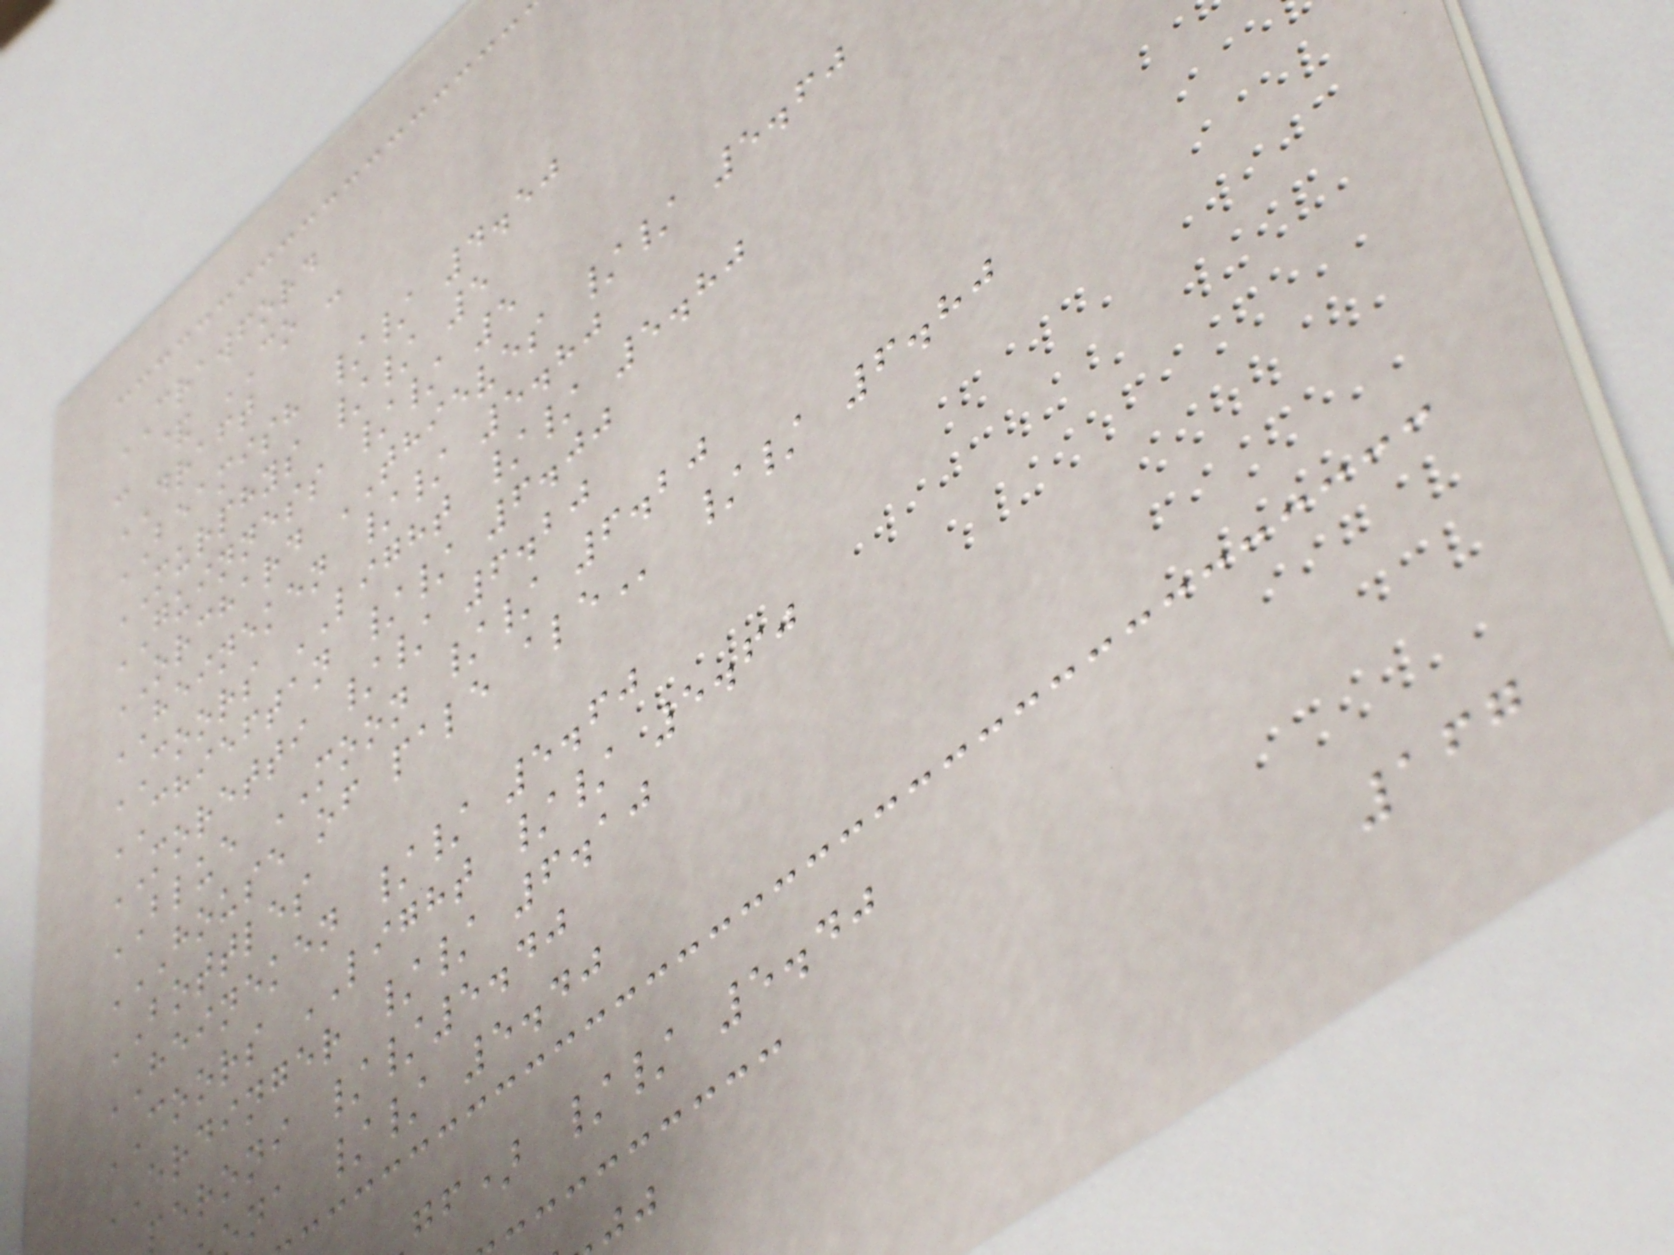CRAWFORD
- & CO -
DRAFT
BEAMISH // 4.50
MURPHYS // 5
GUINNESS // 5
ORCHARD THIEVES // 5.60
HEINEKEN // 5.80
COORS LIGHT // 5.80
CHIEFTAN // 6.00
MORETTI // 6.20
BLUE MOON // 6.20
HOUSE OF PALE ALE // 6.80
BOTTLES
HEINEKEN // 5.60
COORS LIGHT // 5.60
ERDINGER // 6.10
eroni //5.40
na // 5.40
gf) // 5.40
167
